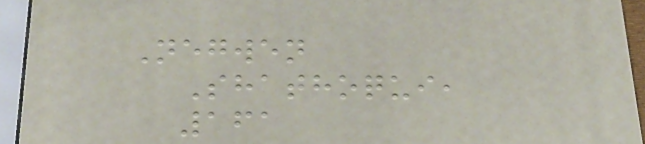Negwen
Shathoqui,
161
